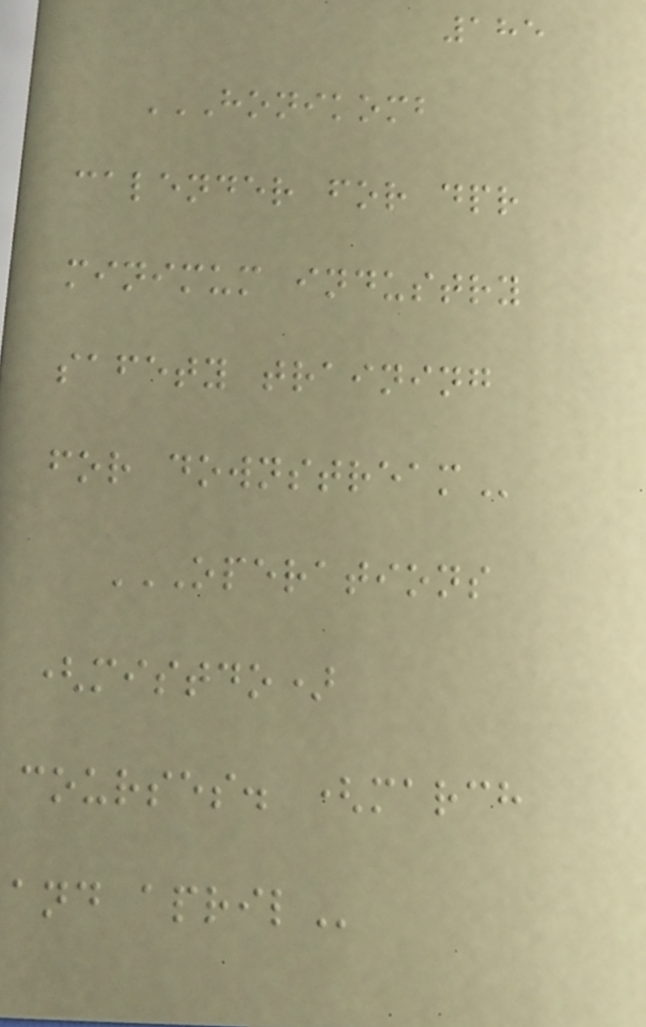185
HONIKOMB
CALENDER FOR DPR
MINIMUM INDUSTRY
SAFETY TRAINING
FOR DOWNSTREAM
OPERATIONS
(MISTDO)
COURSES. (MARCH
AND APRIL
